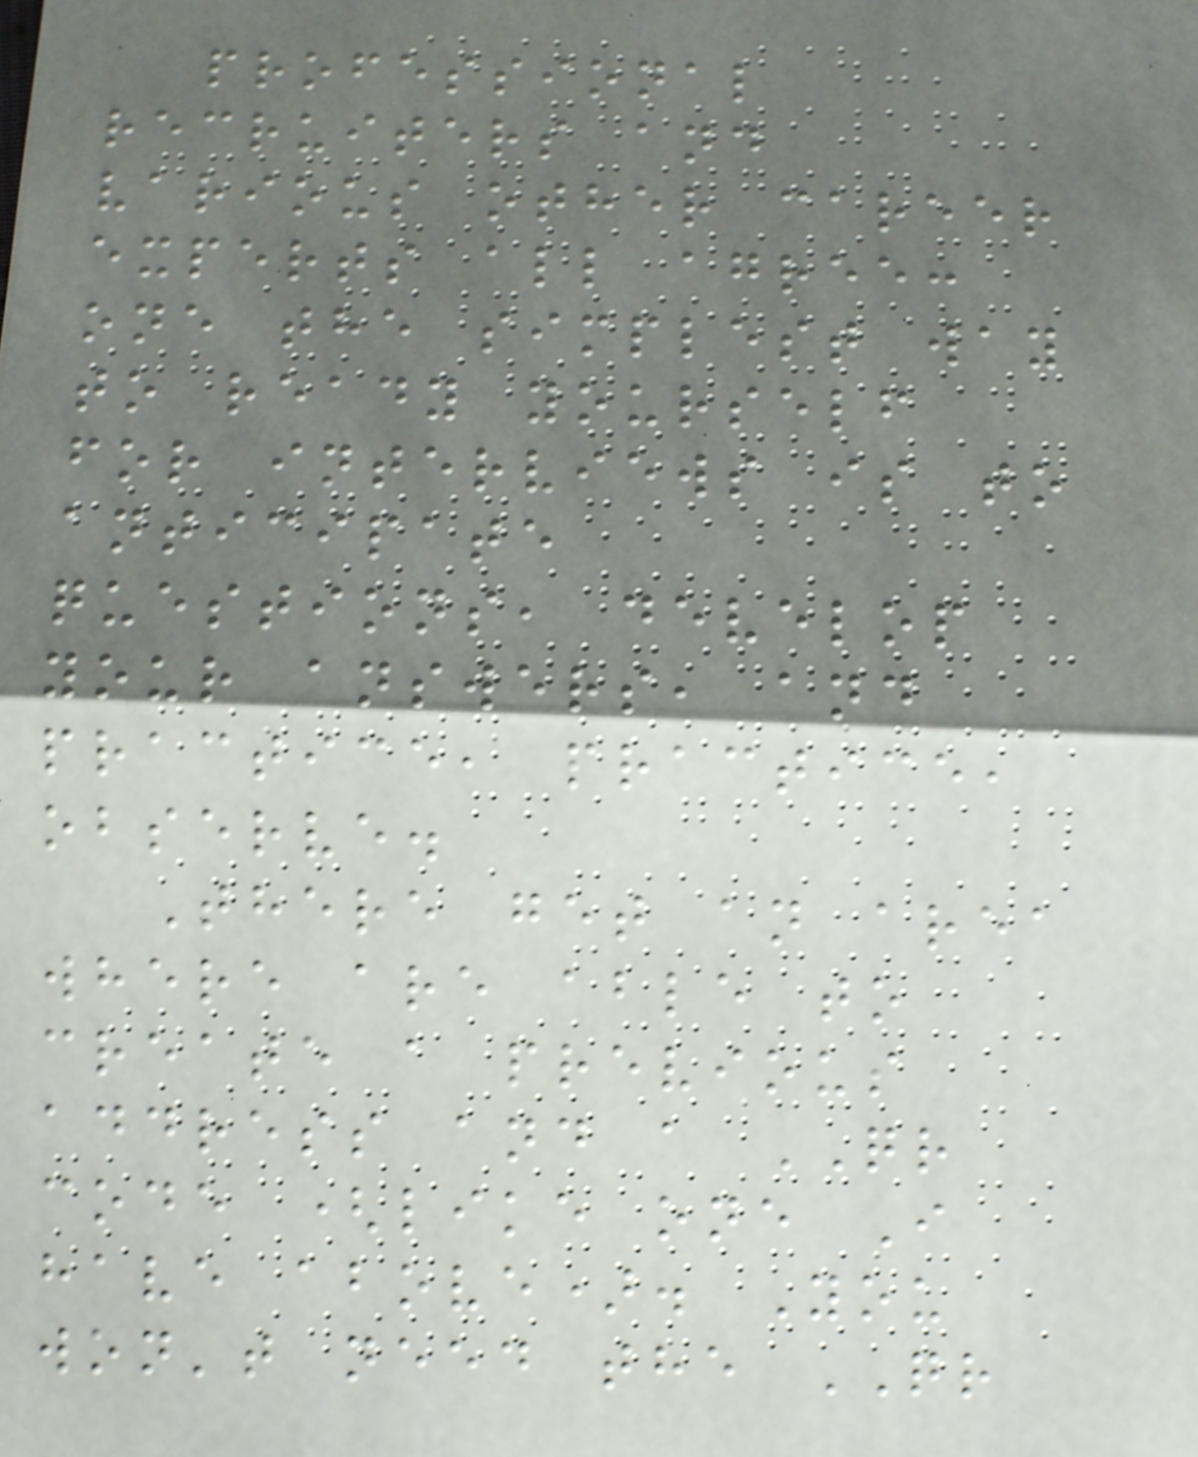professional
recruiters and
various other career
experts all agree:
one the simplest way
to ready yourself
for interviews is to
anticipate
questions, develop
your answers, and
practice, practice,
observe.
There get an area
where are able to
create a previous
address and a QR
code (like one I
have above). You
won't need the QR
